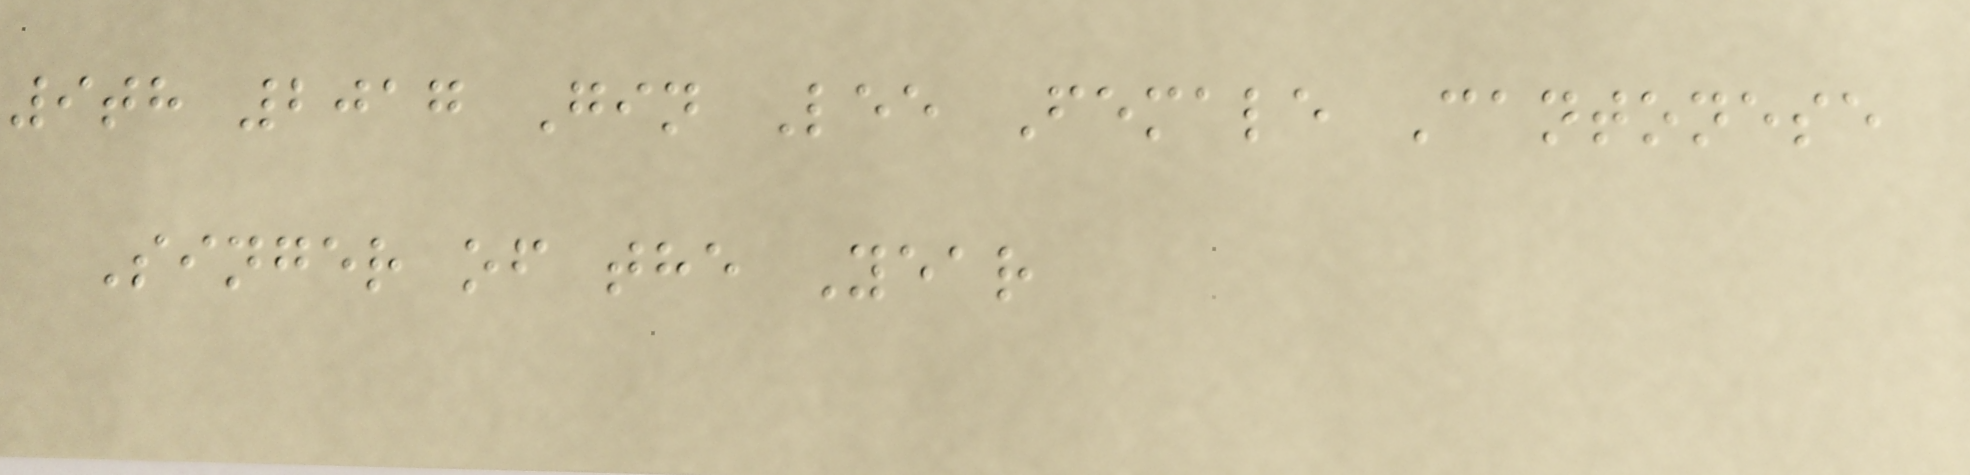9th 2017 Gin Lee Female Cantonese
Singer of the Year
